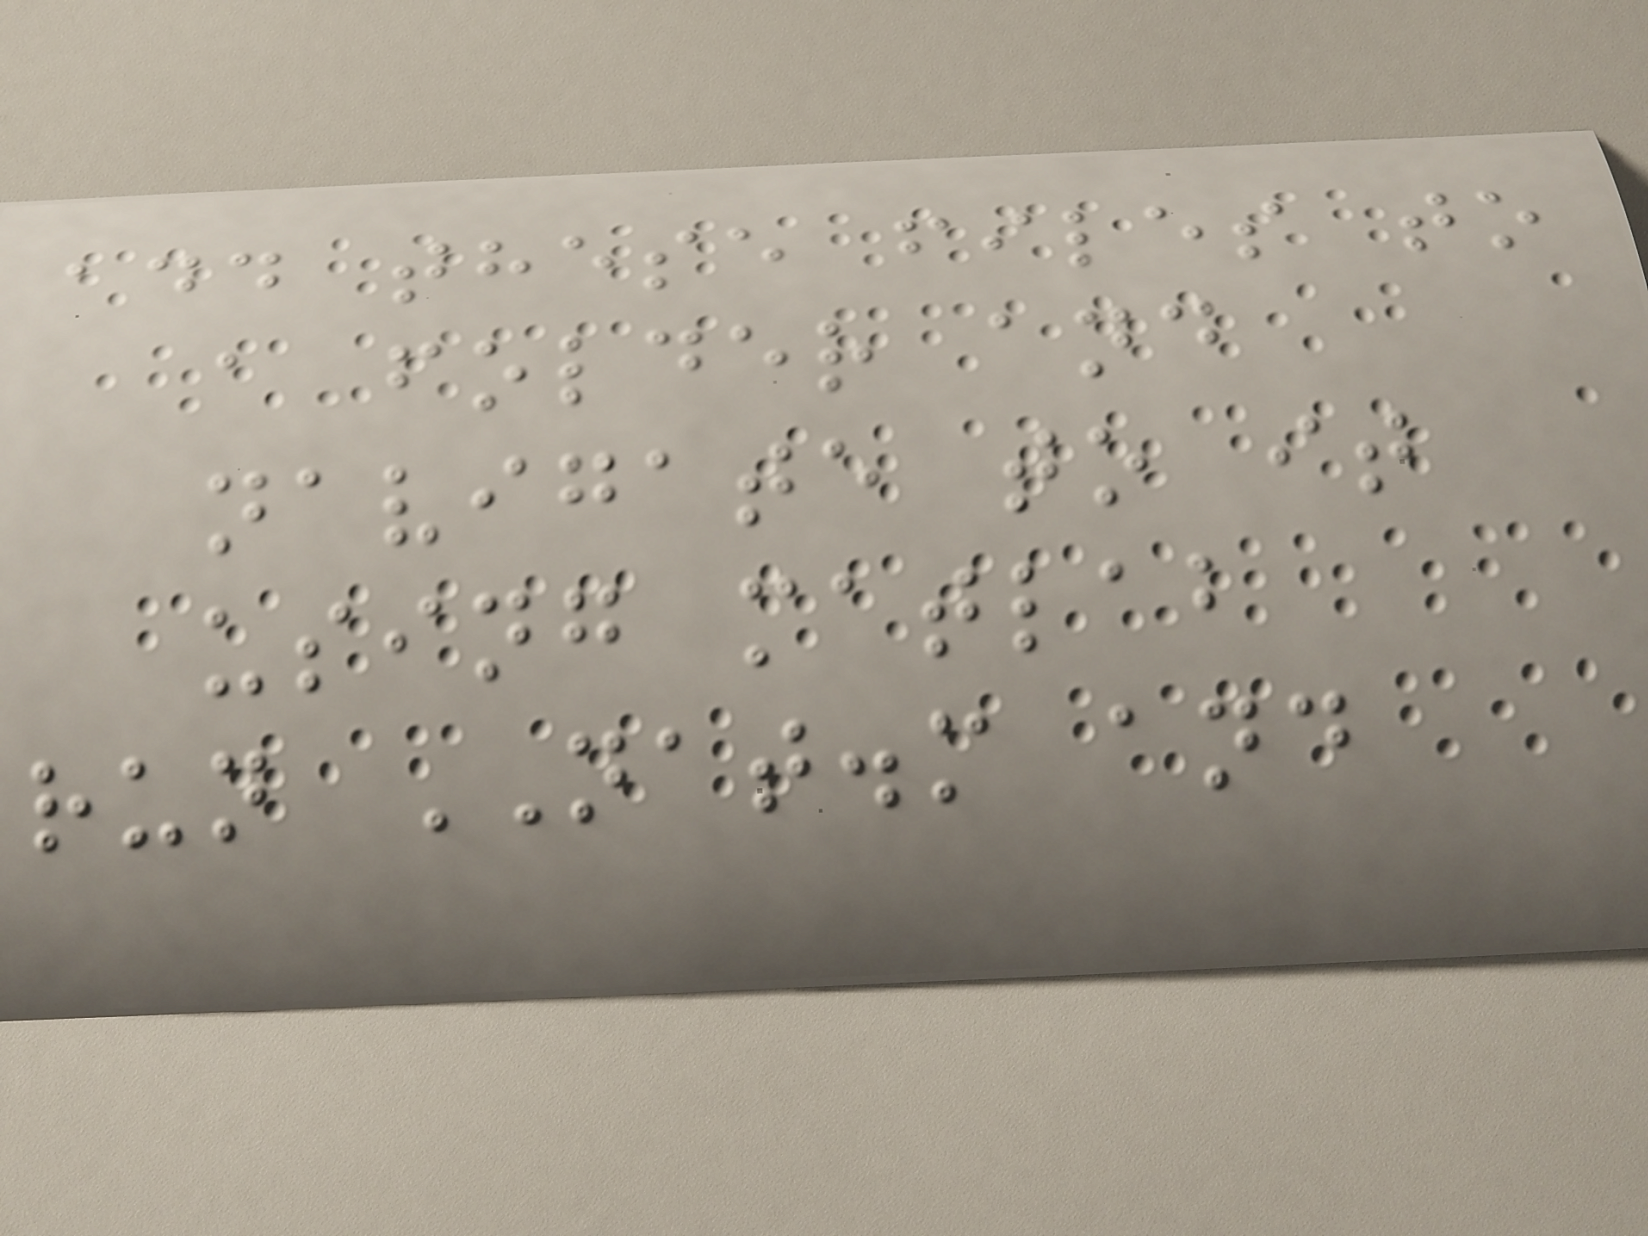add these files to
a folder and
navigate to it
using matlab
run NAT.m and
